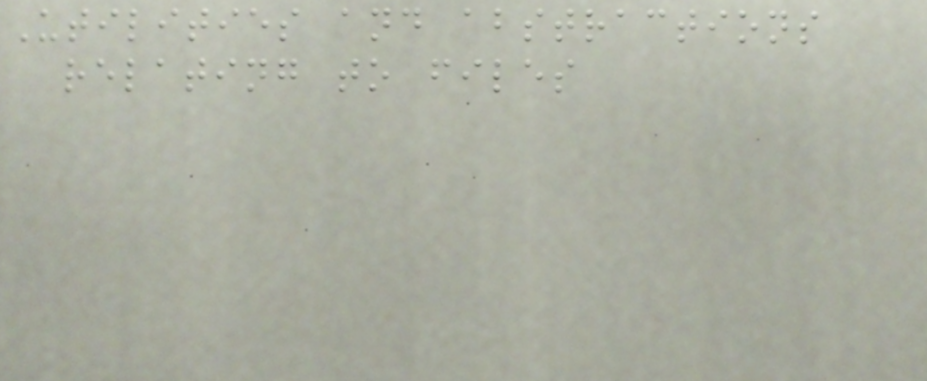Utilities and abstractions
relating to files
